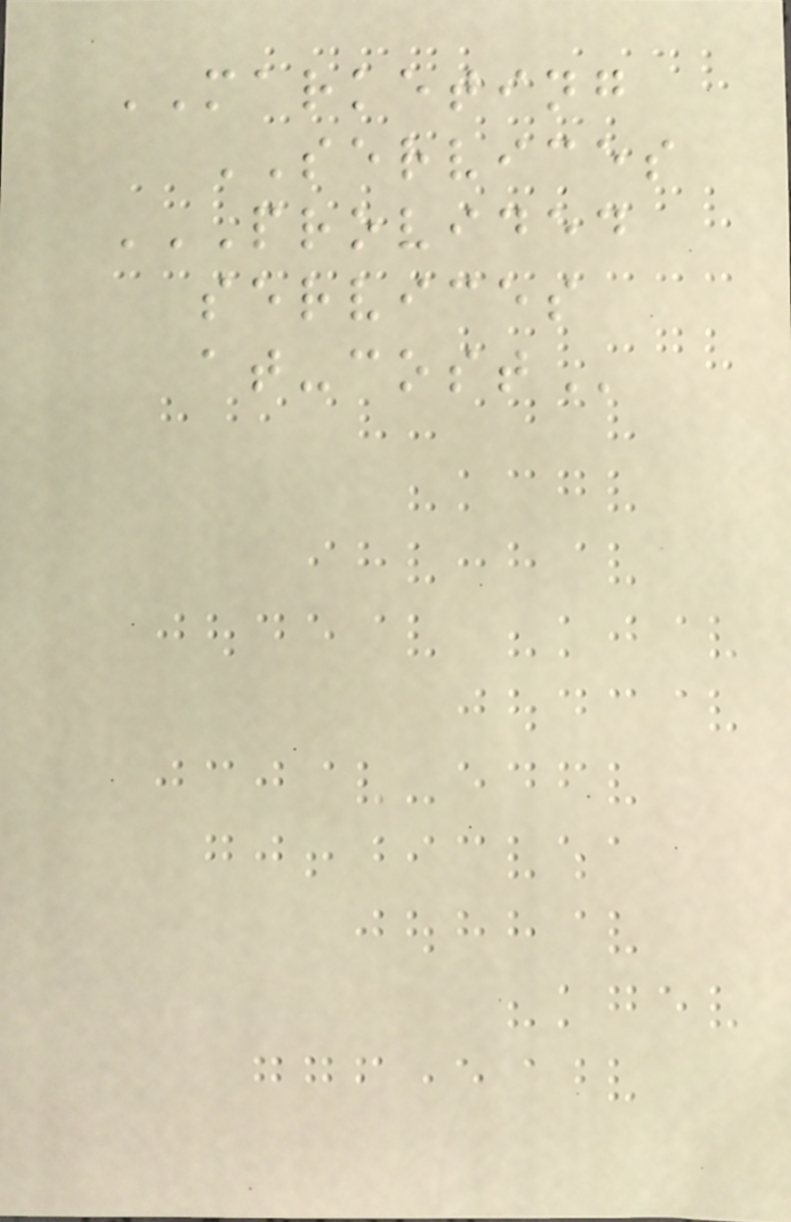MARKETING
SERVICES
PROVIDED
SERVICES
AT-COST
